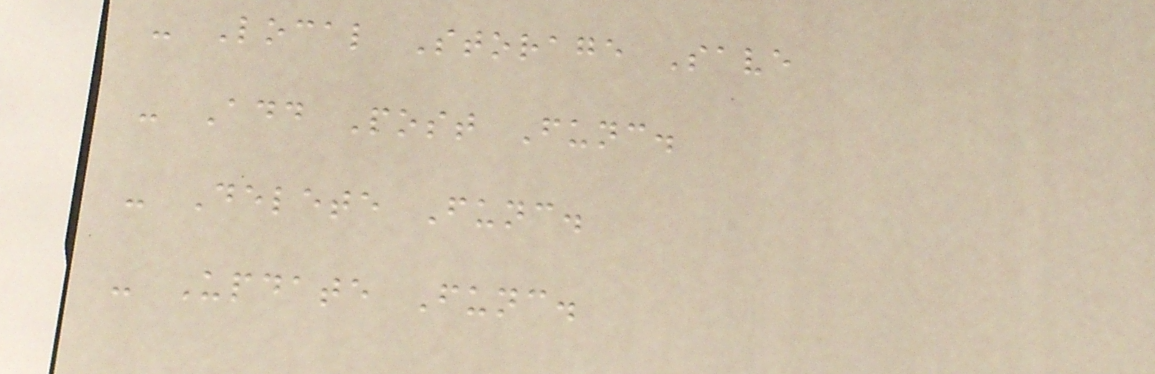- Local Storage Save
- Add Post Func.
- Delete Func.
- Update Func.
